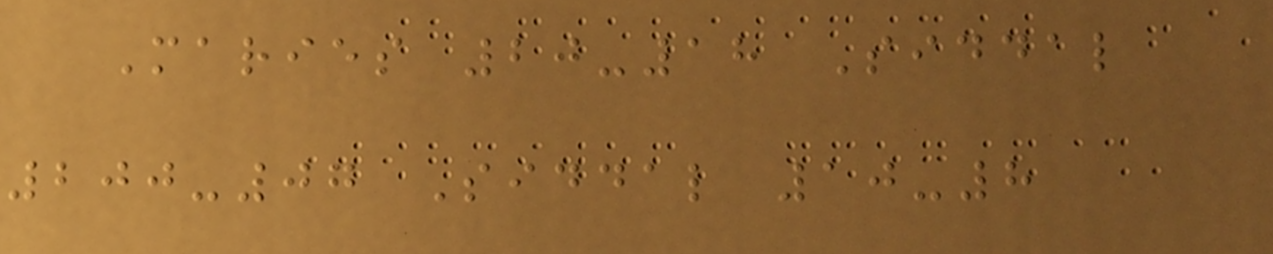Maries 20-18 Siddal
200-07 Siddal 10-8
